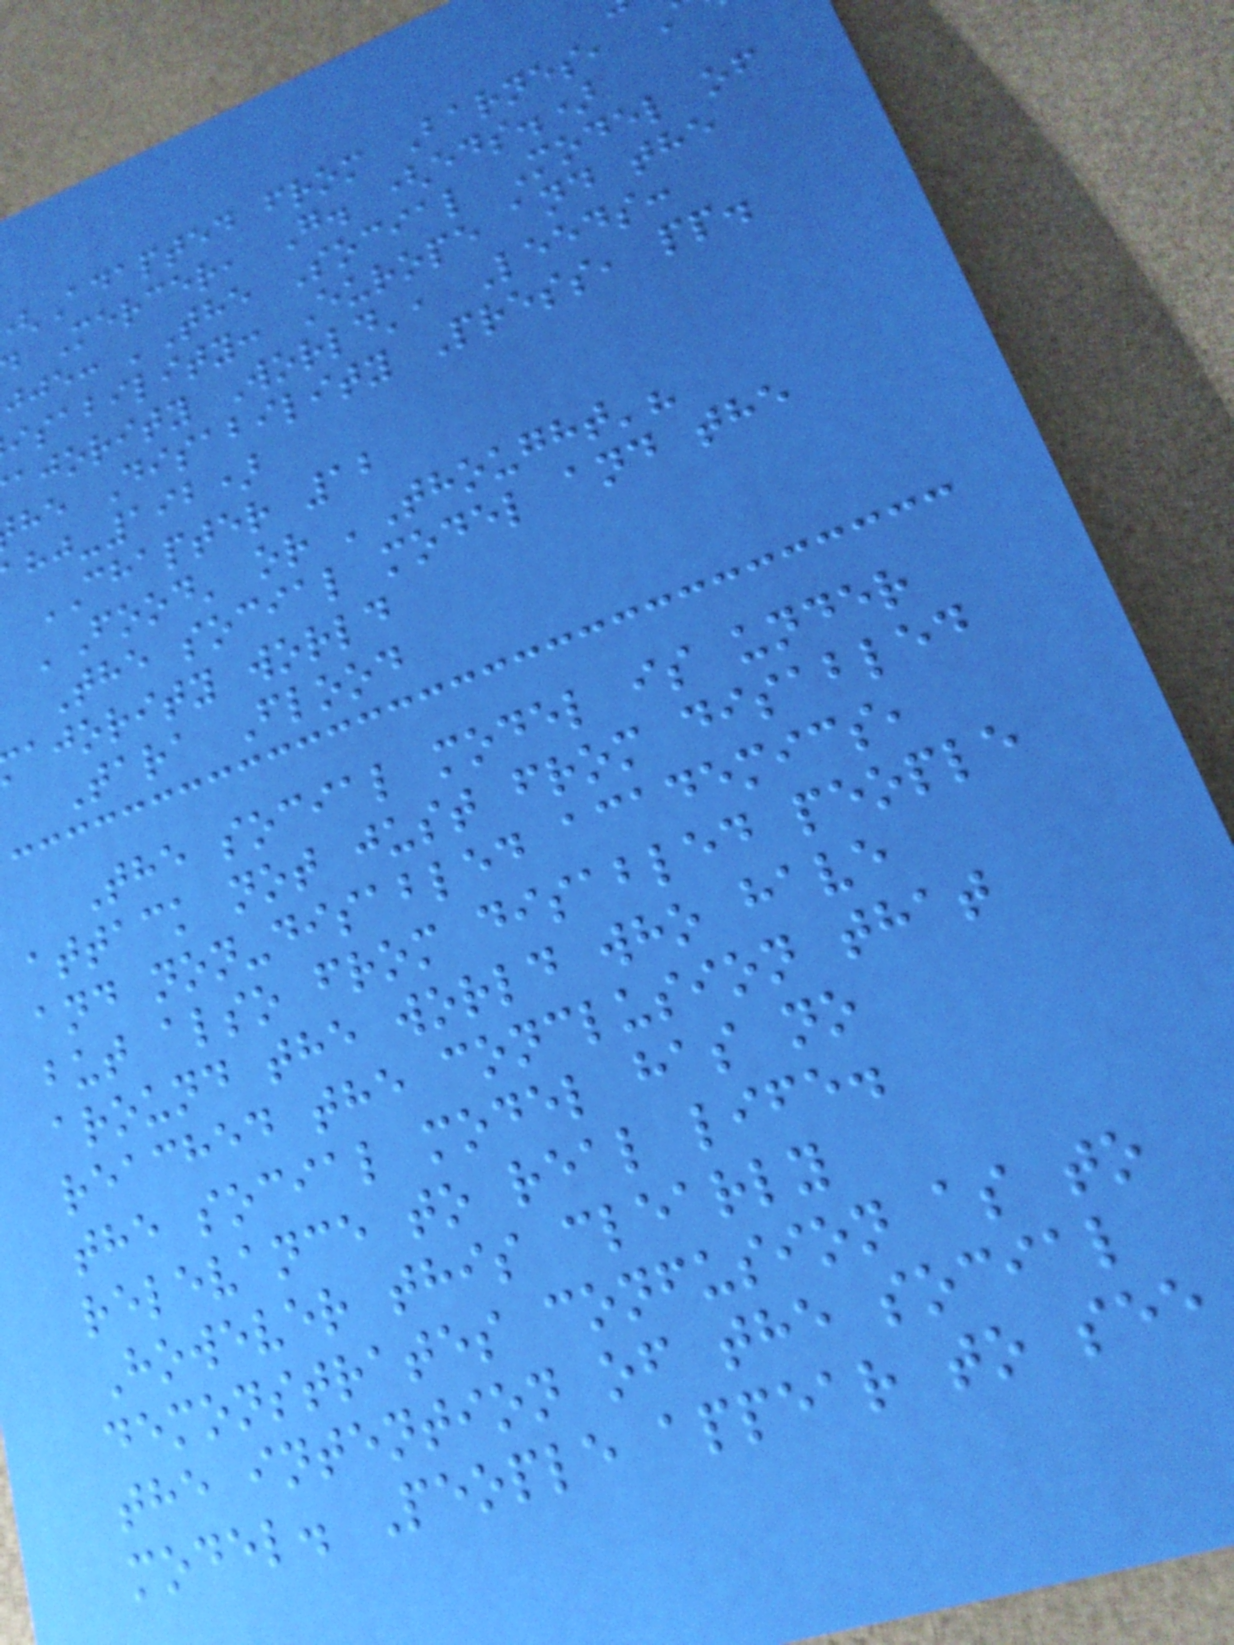Adapted from Barnes,
Mercer, G. (eds.)
jje: 'The Social Model of
isability: Europe and the
ajority World', Leeds:
he Disability Press, pp.
-192)
CHAPTER 12
'Food' or 'Thought'?
The social model and the
ajority world
Tara Flood
The social model is under
attack not just from disabled
and non-disabled academics,
but also from disabled people
around the world who have
reached the conclusion that
the social model has no
relevance to real life.
However this clearly
demonstrates confusion as to
the intention of the social
model. People appear to see
